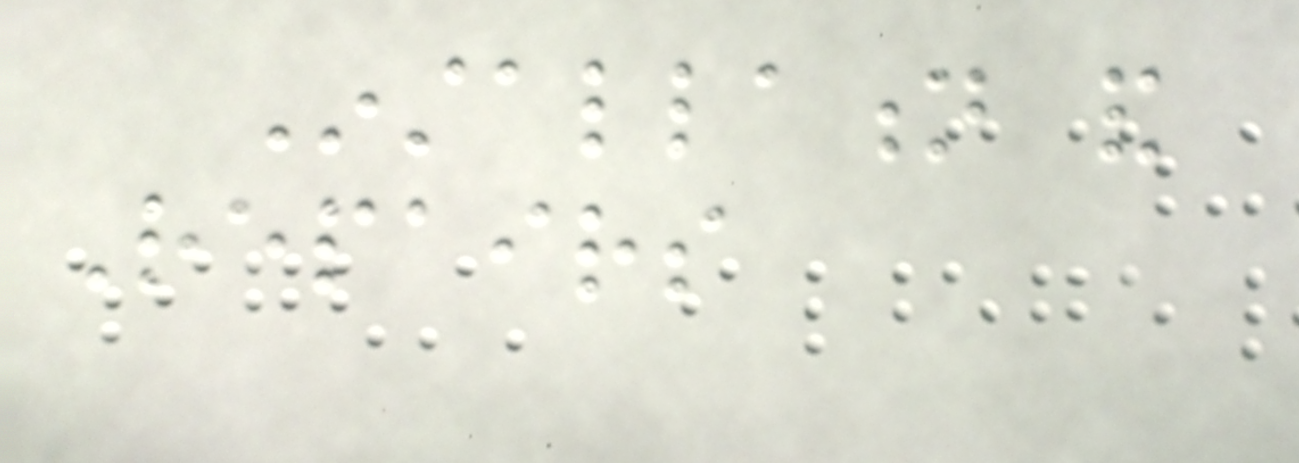Installation and
Repairs
